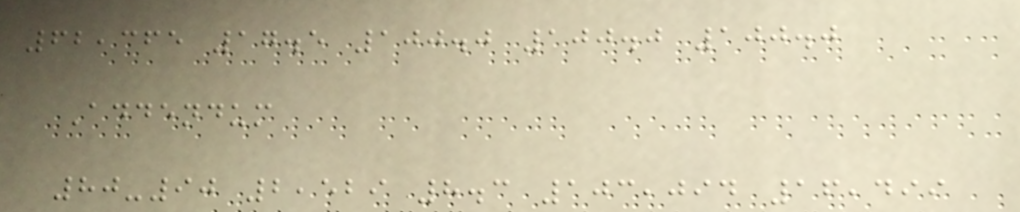62,365 17.5 100.0 100.0 100.0
Addendum
80-90 2,529 8.3 103,094 16,499
